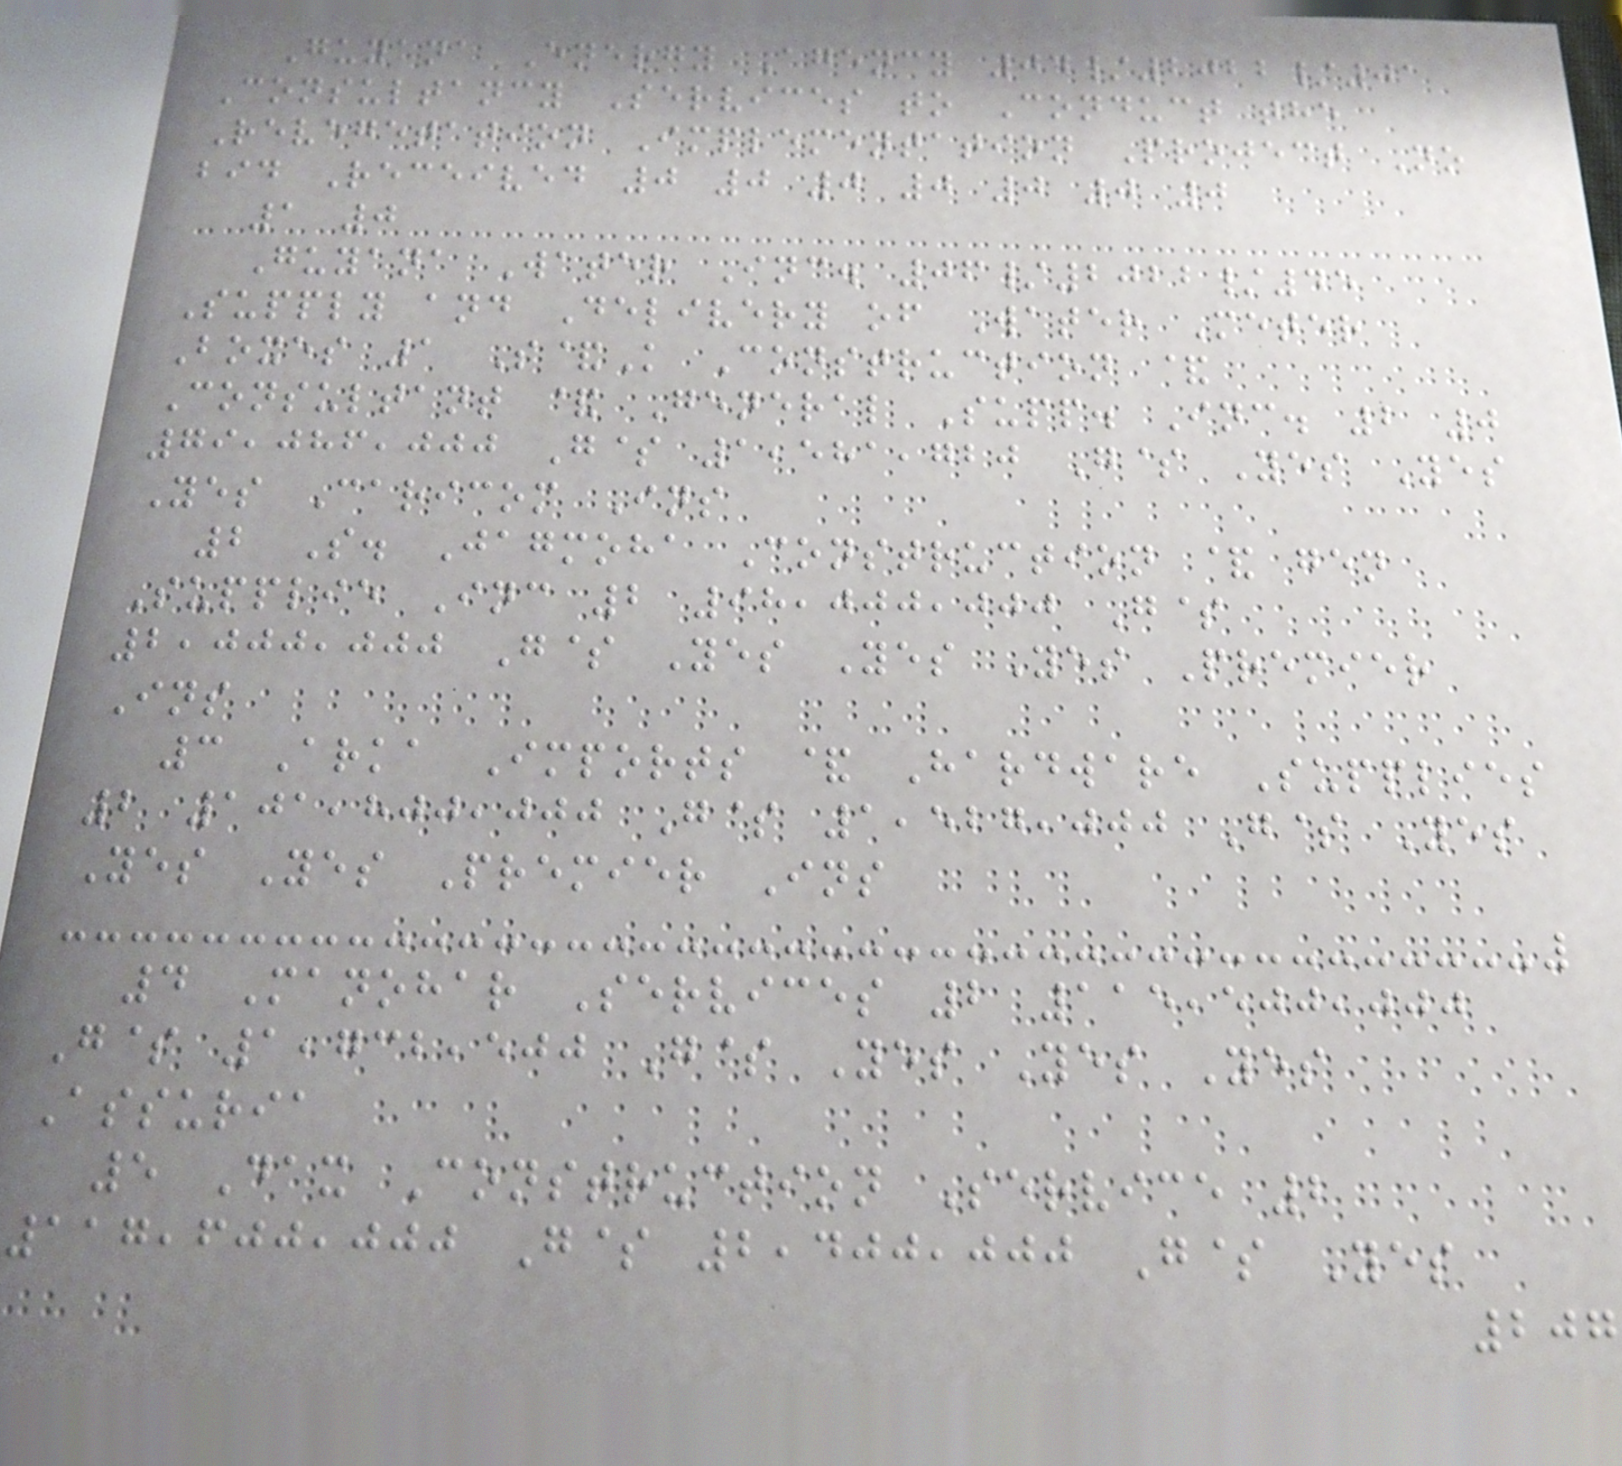Guyana Energy Agency 04/2022/01
Consultancy Services to Conduct the
Revegetation Implementation Project No
bid Received 0 0 0 0 0 0 0
1 0
Guyana Water Inc. 06/2022/45
Supply and Delivery of Water Meter
Boxes 1 S&K Construction &
Consultant & General Supp. Inc. 2 0
79,086,000 G$ 1,581,720 G$ Yes Yes
Yes Caricom Ins
2 S. Jagmoha Construction & gen
Supplie Inc 2 98,000,000 G$
2,000,000 G$ Yes Yes Yes Premier
Ins
3 Arka Imports & Hardware Supplies
2 101,800,000 G$ 1,527,000 G$ Yes
Yes Yes Premier Ins
4 Manohar Services 2 115,500,000
G$ 1,732,500 G$ Yes Yes Yes
Assuria
5 Dax Construction Service 2
117,600,000 G$ 2,400,000 G$ Yes
207
